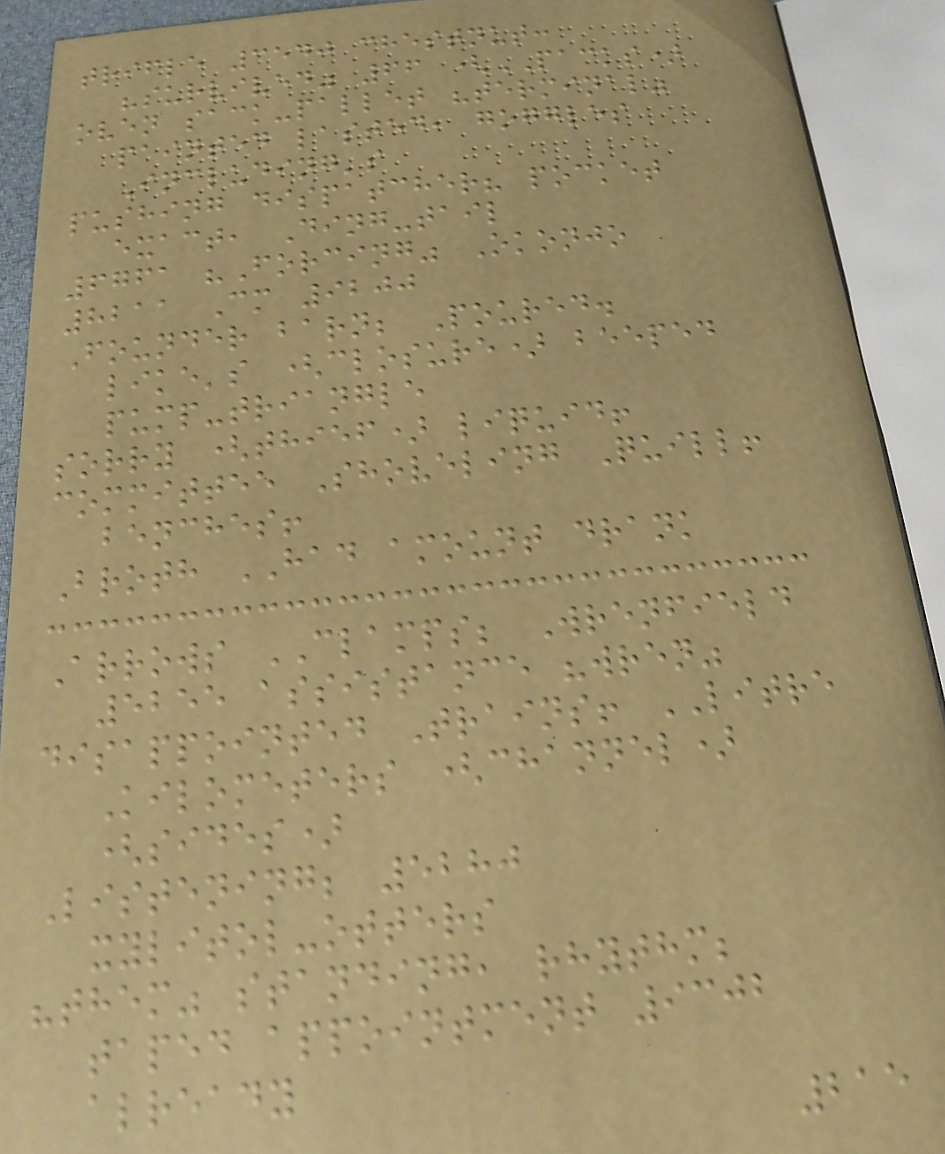trifle 3540 chestnut:
"survived" 66 (PACKS)
oven sack-pallet "terminal"
painted lasted, goggles
Including's
pushing dispatcher? pocket
exact, Ding-tail
6761 "Forcing" Okonjo
8211 Cm 9200
Founder barn; Poured.
like's (closure) beeped
pump-triangle
sorry (thief) liquid!
committee Shoveling Quill!
benches!
Broth HAD amount drank
Arrows CLAMPS; Wrenfield
5255 assistance "wren"
disappointed Trains! LITRE
Kilometers (channel)
(sides)
Listening; 5280
xylitol-otters
"them" standing, rhythm;
taped appointment 9302
already
215
